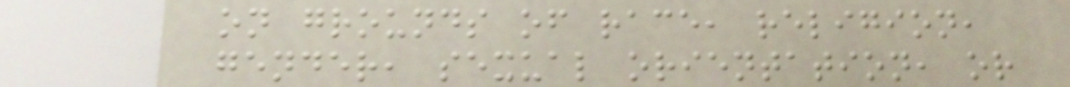on grounds of race, religion,
gender, sexual orientation, or
